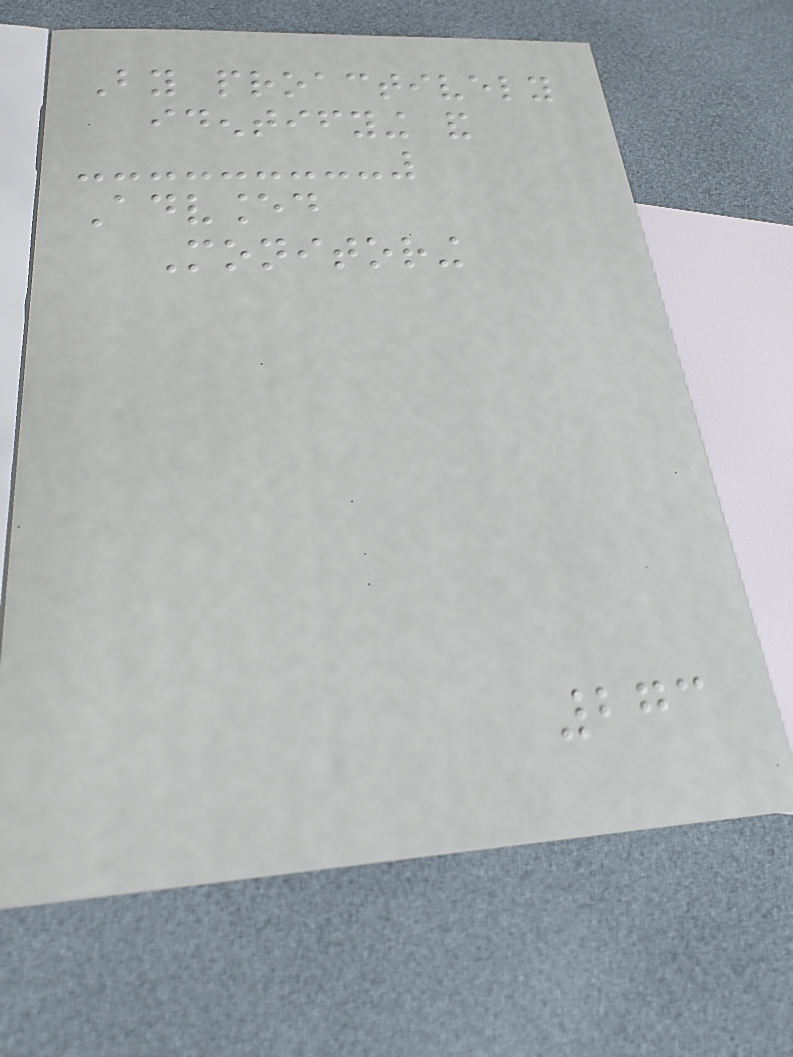By proactively
identifying and
Advanced
Monitoring
273
